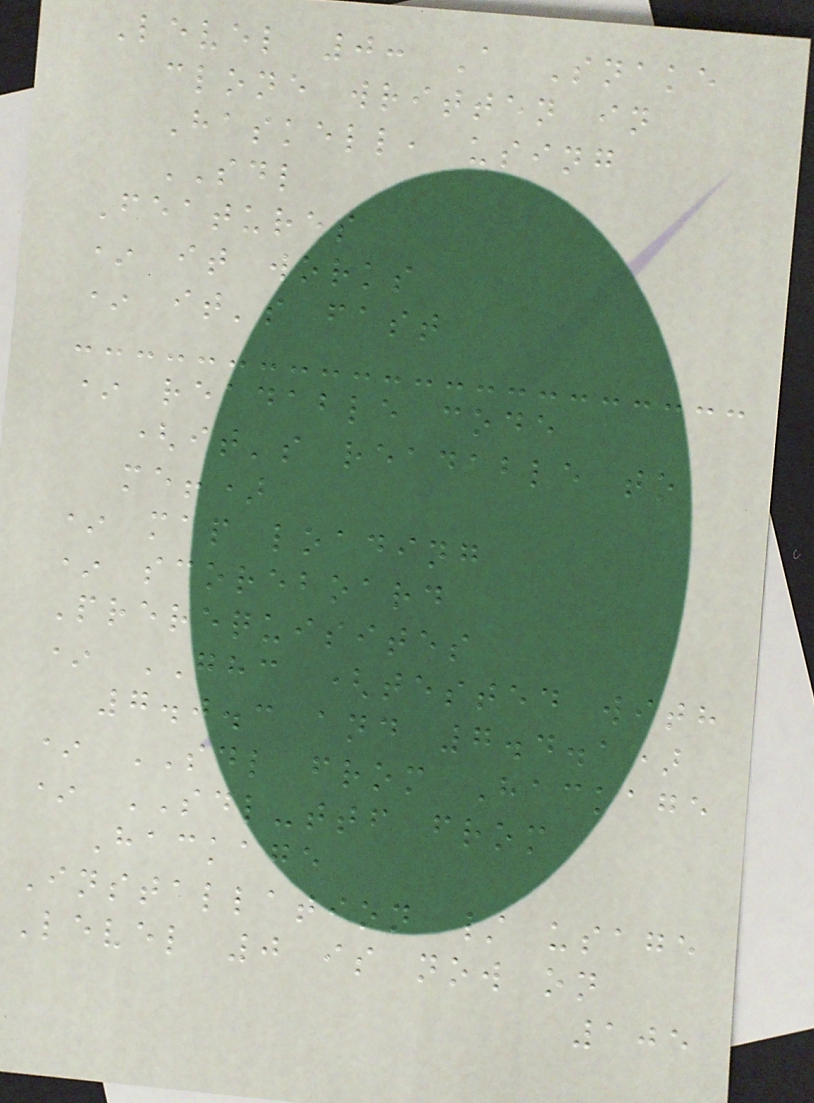Level 0: A Snake
clone written in
Haskell, using
SDL
Features
* it works
* it's fast
* readable code
(it's readable to
me!)
* map loading
* scoreboard
Prerequisites
* GHC (tested with
7.0.3 and 7.4.1)
* SDL from Hackage
* SDL-ttf from
Hackage
Installation / usage
Level 0 is now on
105
